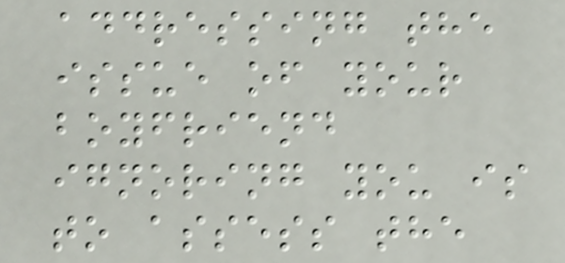addressing the
issue of your
boyfriend
ignoring you is
to assess the
